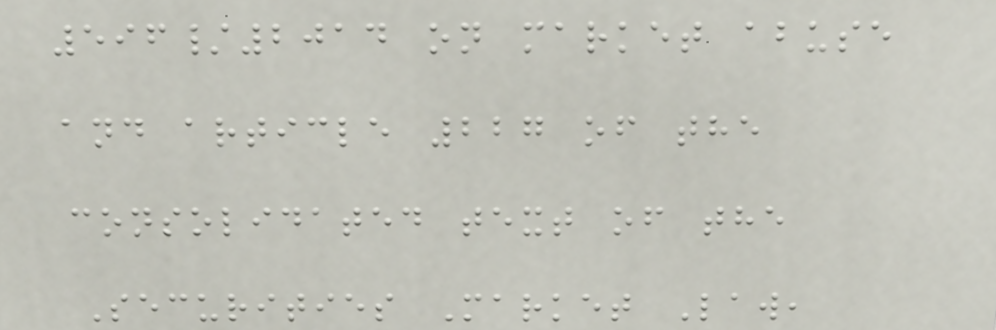596/2014 on market abuse
and article 227 of the
consolidated text of the
Securities Market Law,
